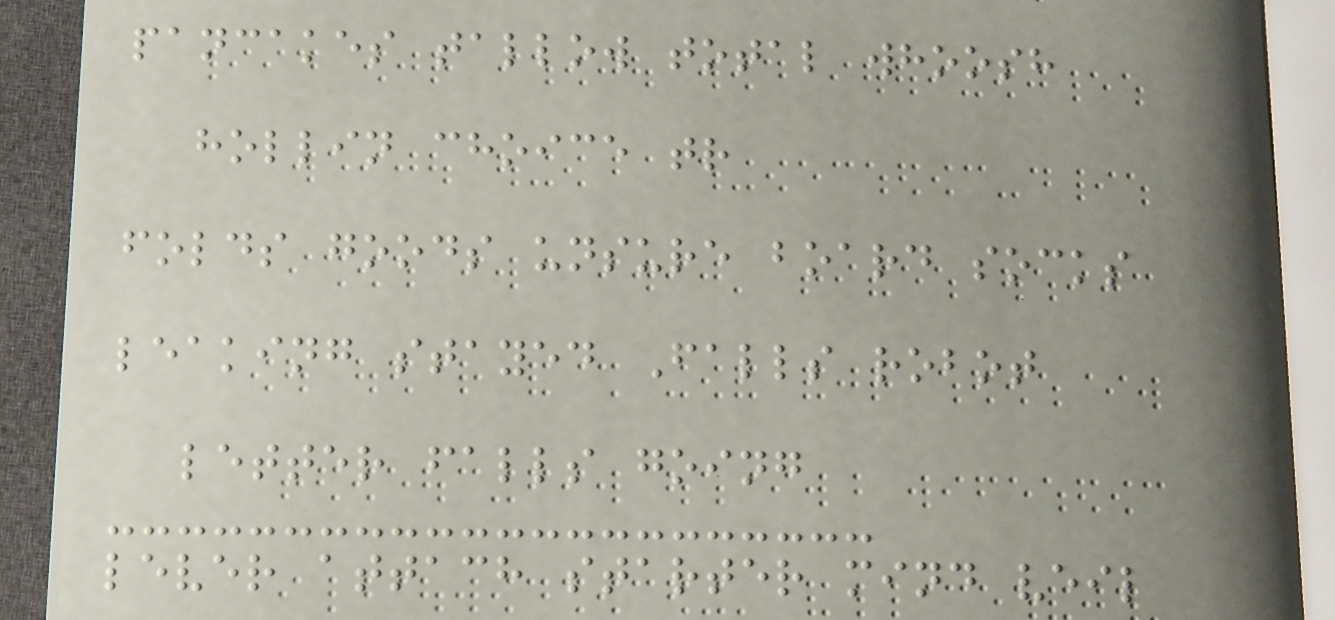pancakes tallow total whoosh
hollin choice tr
folds goods unsure board socks
leaking stayed Falls robot
letter falls going
lever attach starter mind veil
